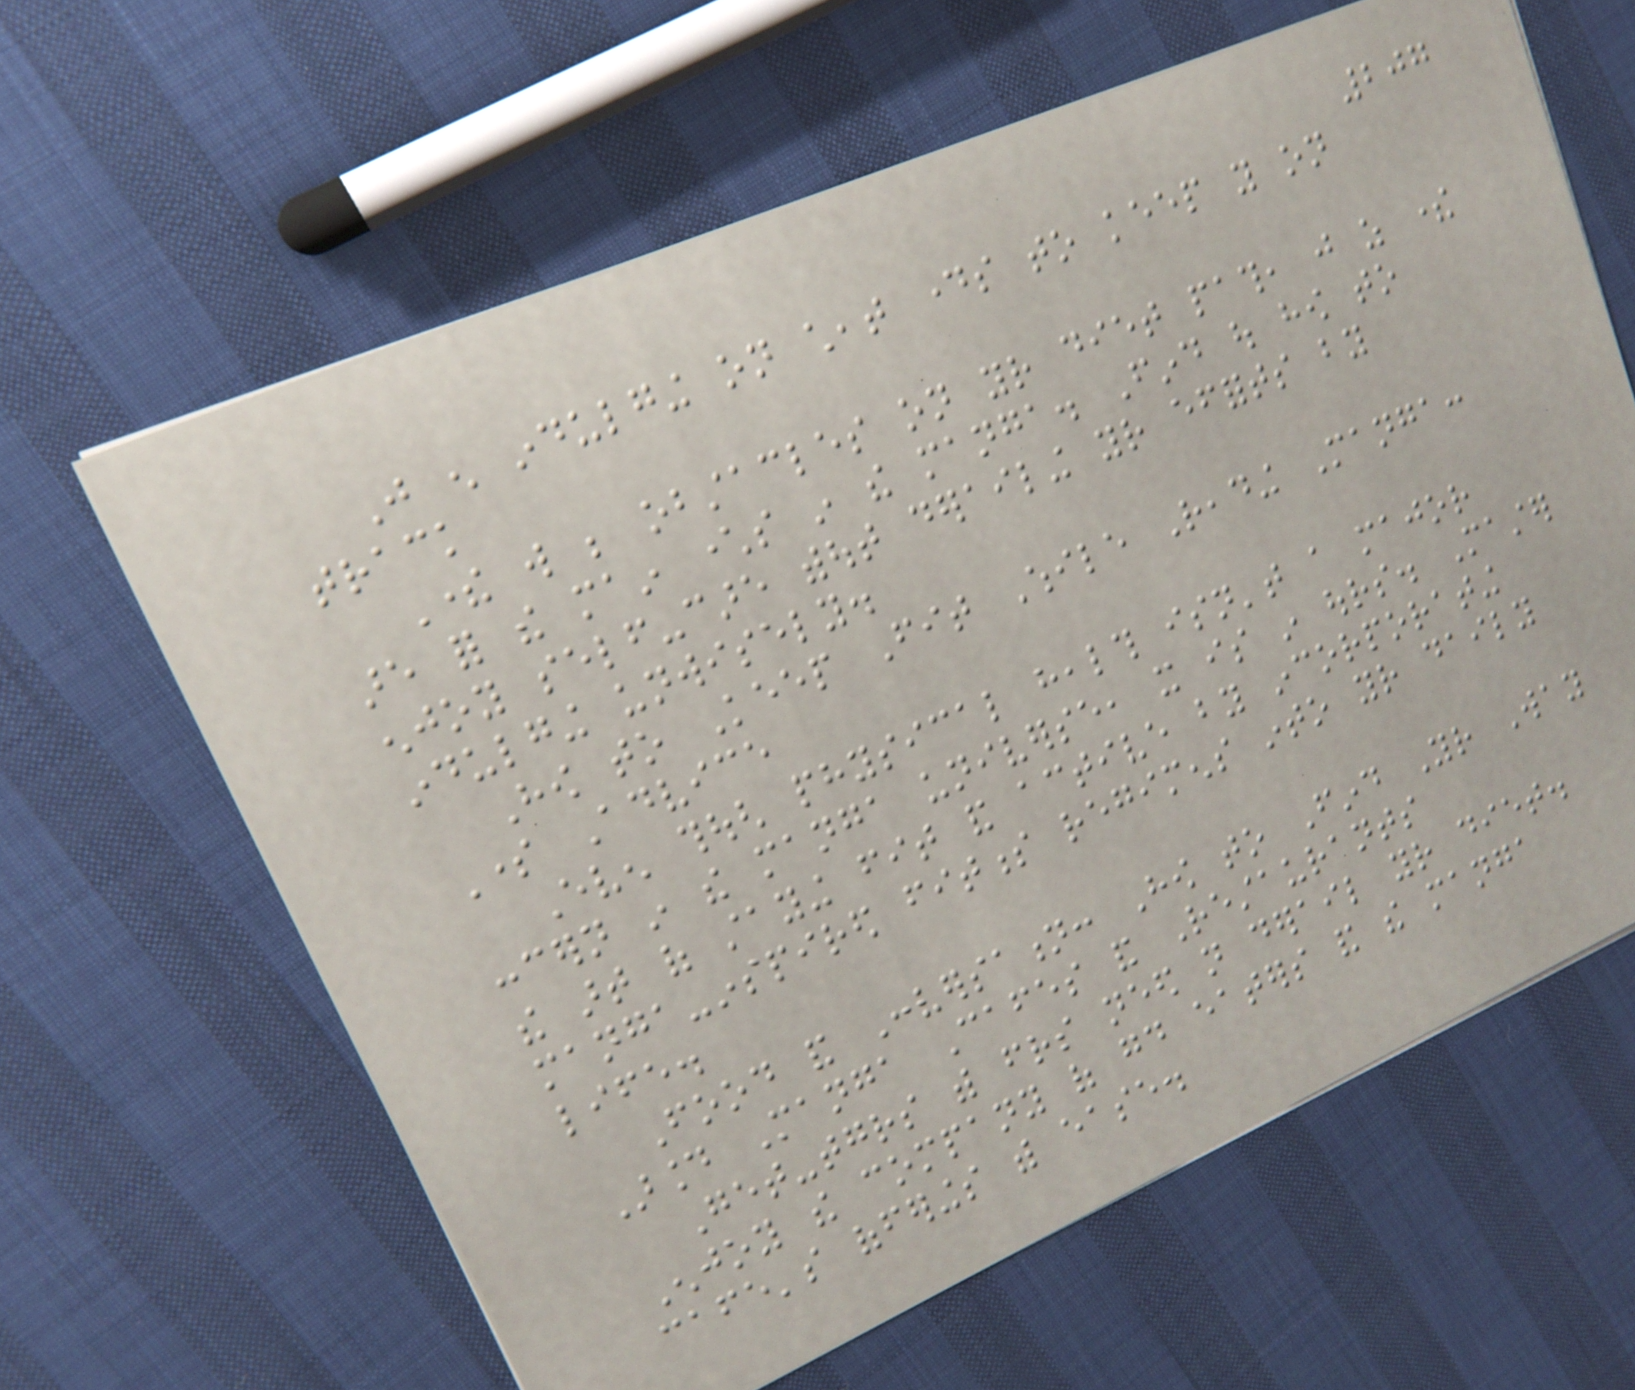207
Just enough indulging on cheat days to keep you on
track
There will be obstacles on your diet path, just as there
are for the main characters in the manga. Find out how to
enjoy self-care without derailing your efforts by
indulging unwisely.
How to Keep Fit While Reading Manga:
Some Advice
Even though physical health isn't a major
concern in the manga universe, it is in ours. Master
the art of staying fit and active by incorporating
manga-inspired fitness regimens into your daily
life.
Food and Conversation: How to Find Your Way
Around Manga Cafes and Restaurants
Get-togethers with friends need not derail your diet.
Enjoy the company of good eaters and the manga
cafe's offerings with ease.
